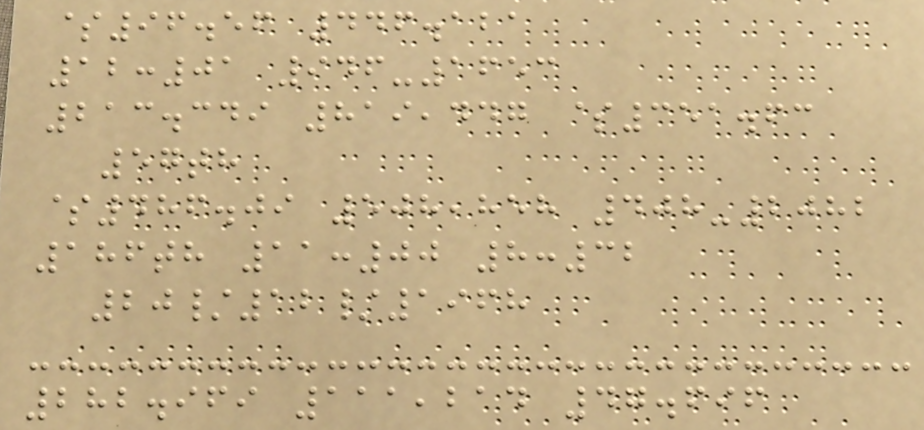$96.56 446.121
12:01 946-1653
213.349 819,447 $351.63
57th
$486.09 508,858 408-2082
186th 11:00 8:32
20/12/1968
282.969 111,214 47.696
